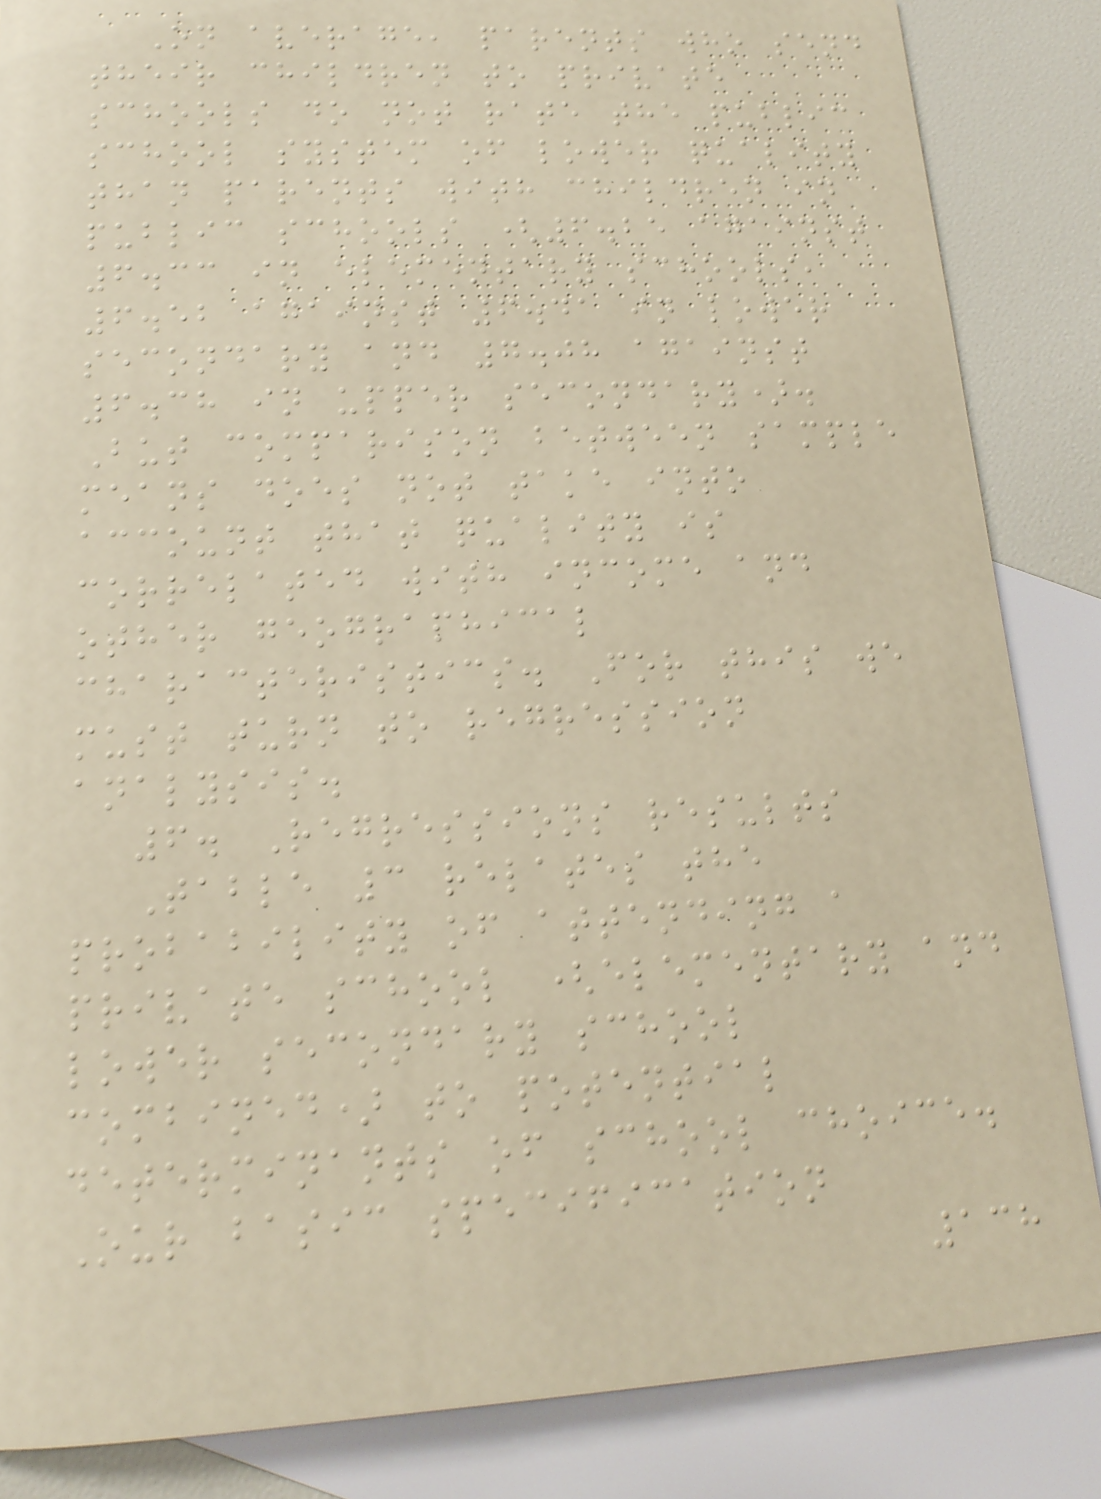On average, parents who send
their children to private
schools do not rate the public
school system of lower quality
than parents with children in
public schools (6.25 against
6.33 in elementary schools,
6.52 against 6.41 in lower
secondary and 7.08 against
6.38 in upper secondary).
But comparison between sample
means does not take into
account that quality is
correlated with income and
other geographical
characteristics. For this we
must turn to regression
analysis.
6. Regressions results
Table 3 relates the
probability of attending a
private school (elementary and
lower secondary school
combined) to potential
determinants of school choice.
Our basic specification
138
